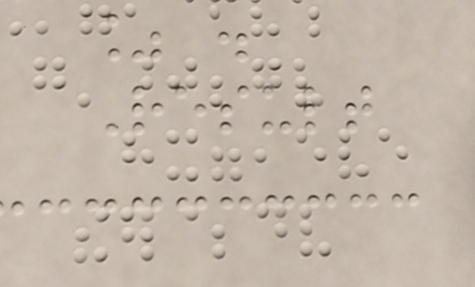% .
Result
